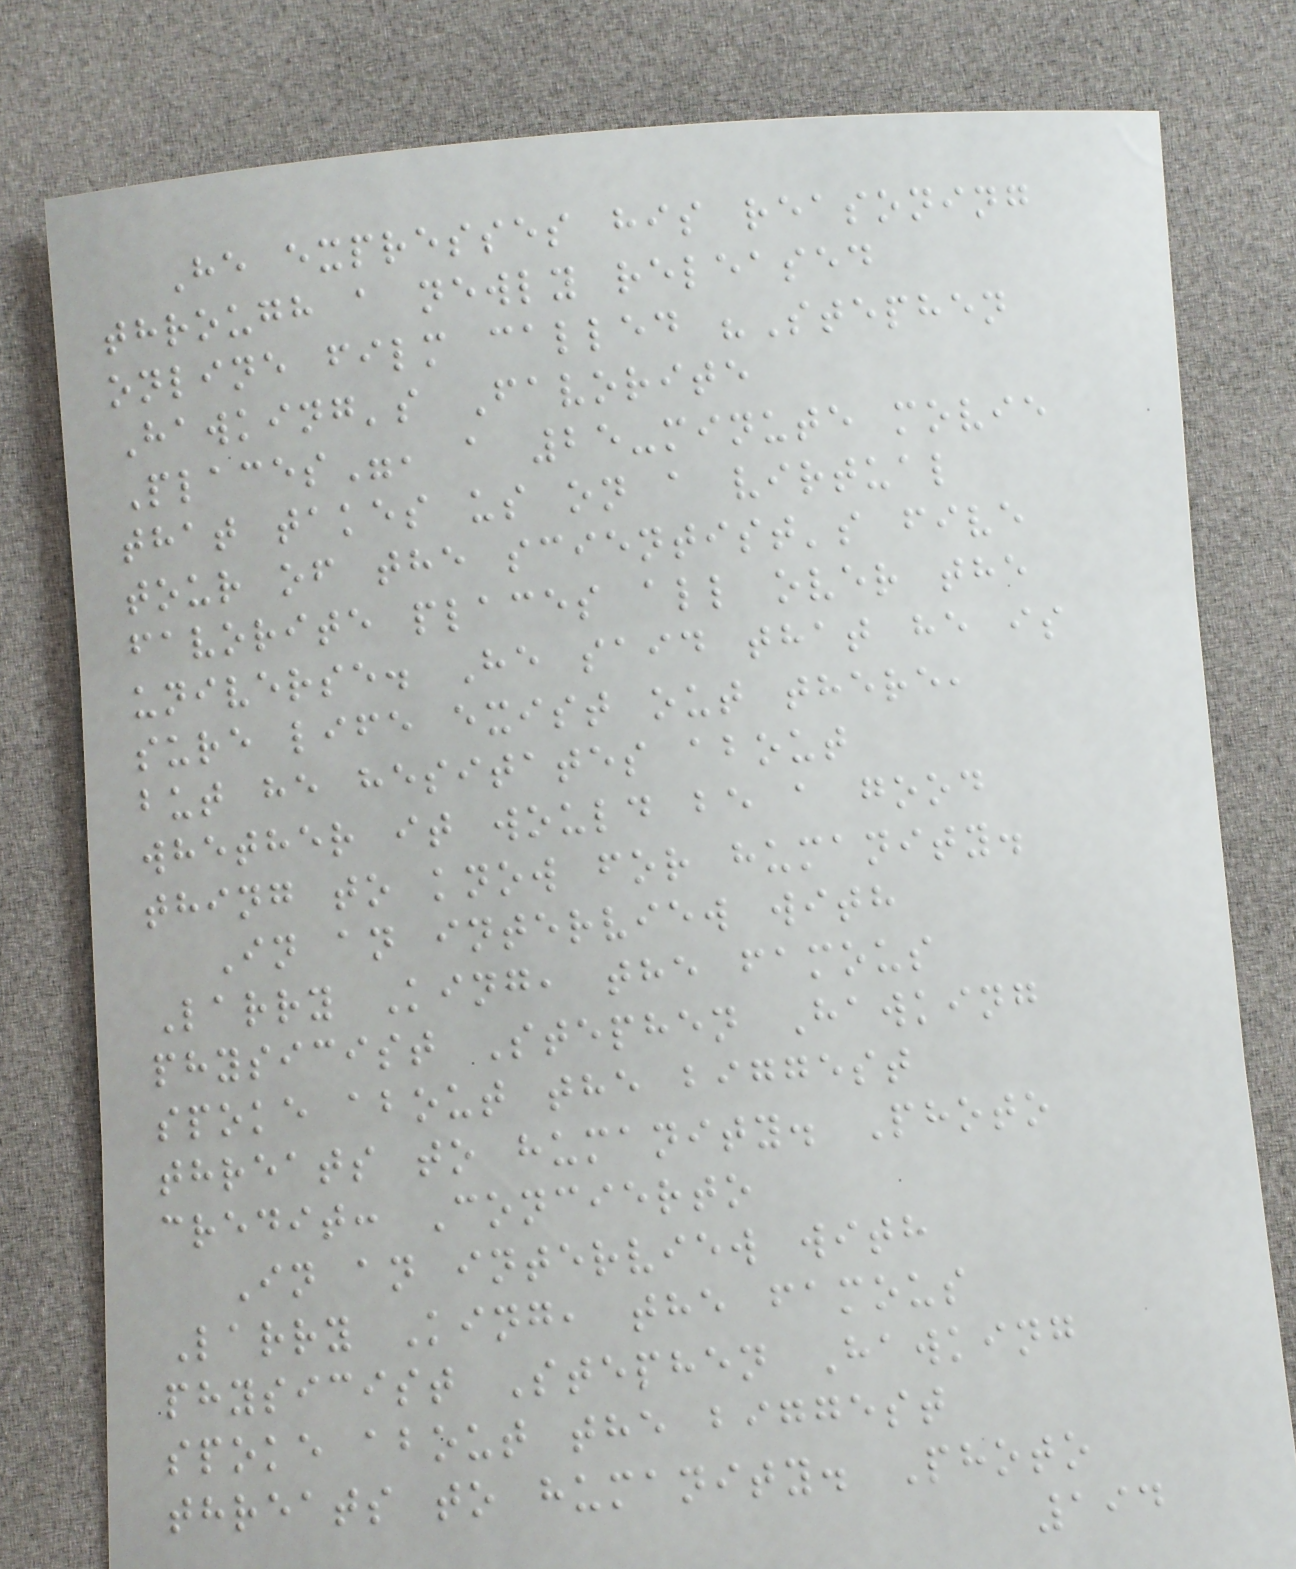He expresses his reasoning
through a newly released
online film called "Stephen
Hawking's Favorite
Places", a 25-minute movie
that takes us on a virtual
tour of the scientist's five
favorite places all over the
universe. He said that he is
sure life exist out there,
but he hesitates about
whether it would be a good
thing to know for humanity.
In an interview with
Larry King, the famous
physicist Stephen Hawking
spoke about the biggest
threats to humanity. Photo
credit: Concierto
In an interview with
Larry King, the famous
physicist Stephen Hawking
spoke about the biggest
threats to humanity. Photo
194
